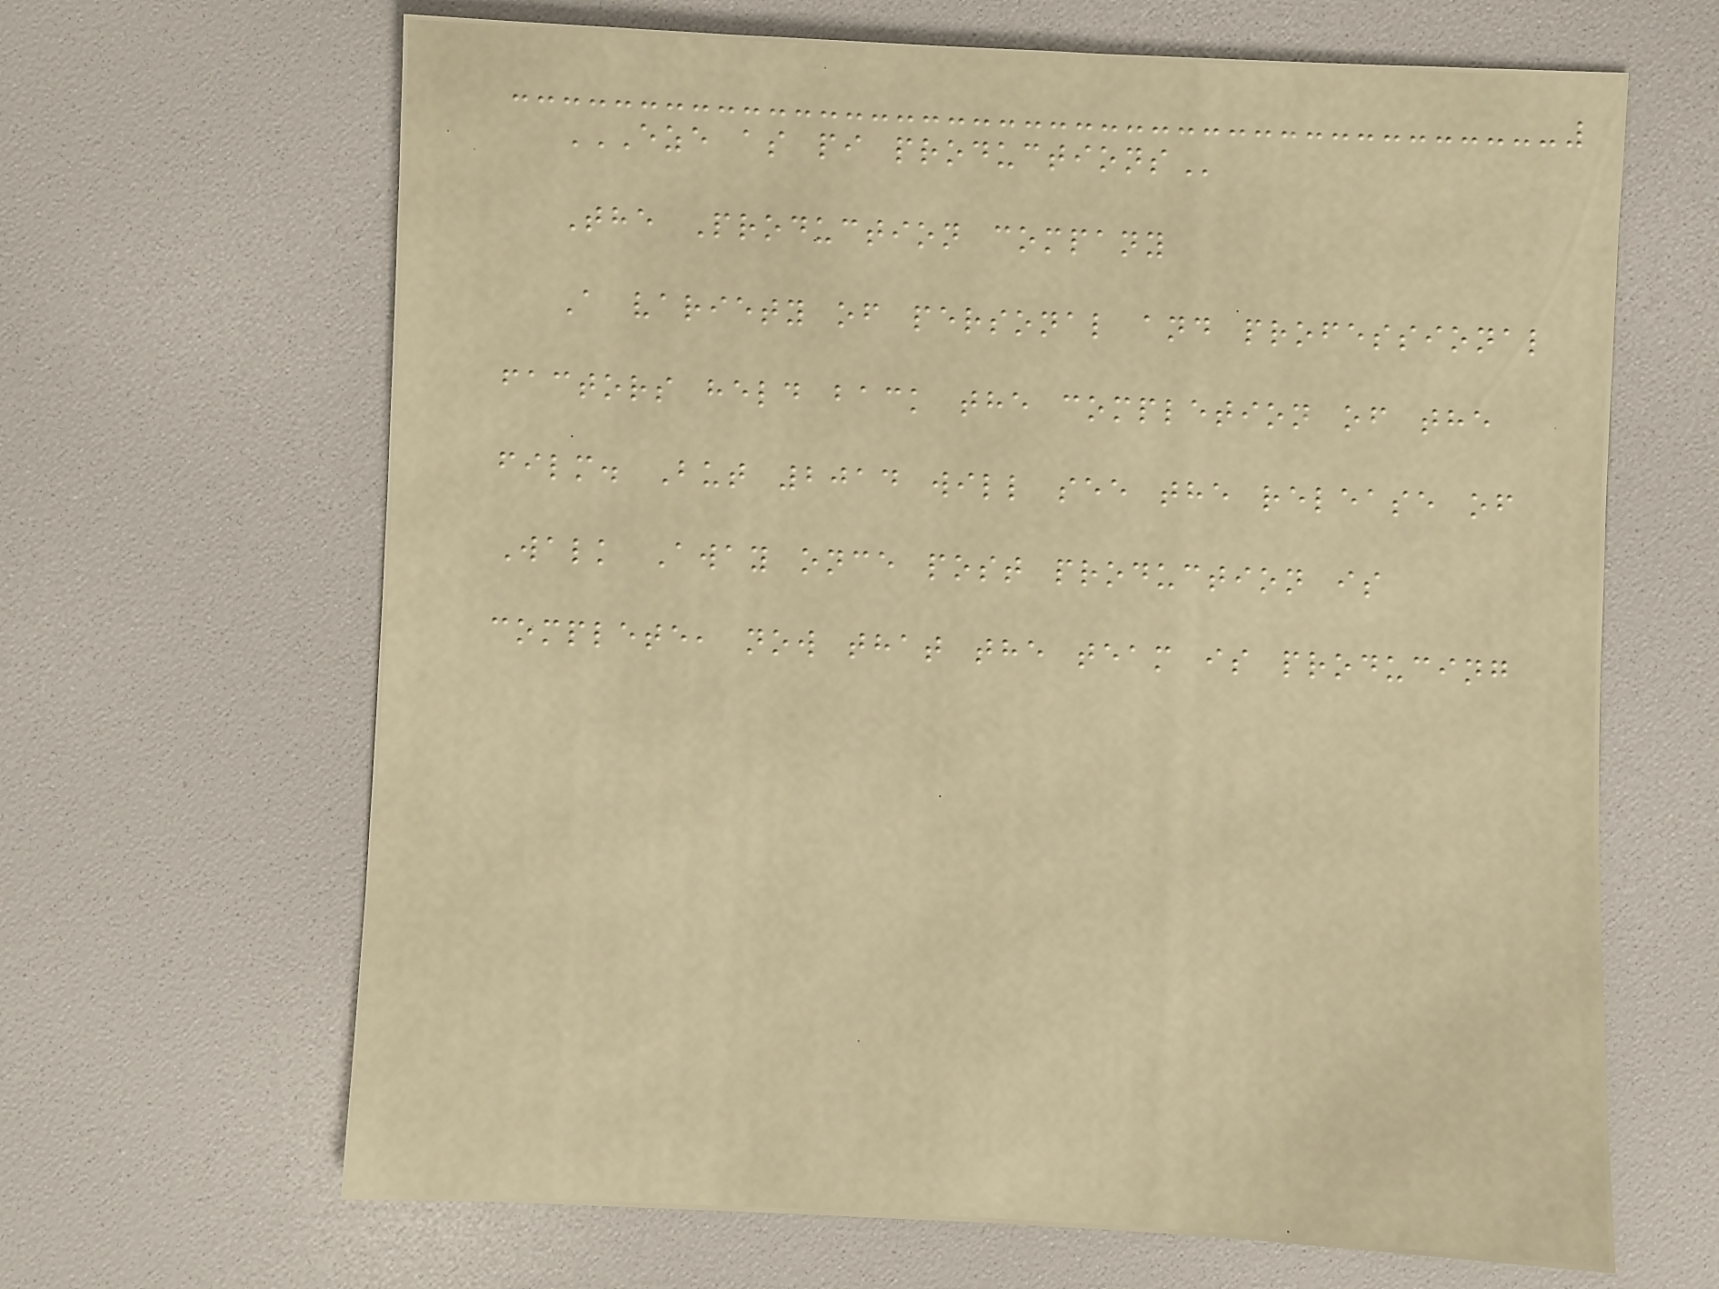EZE AS PI PRODUCTIONS
The Production company
A variety of personal and professional
factors held back the completion of the
film. But 2014 will see the release of
Walk Away once post production is
complete, now that the team is producing
